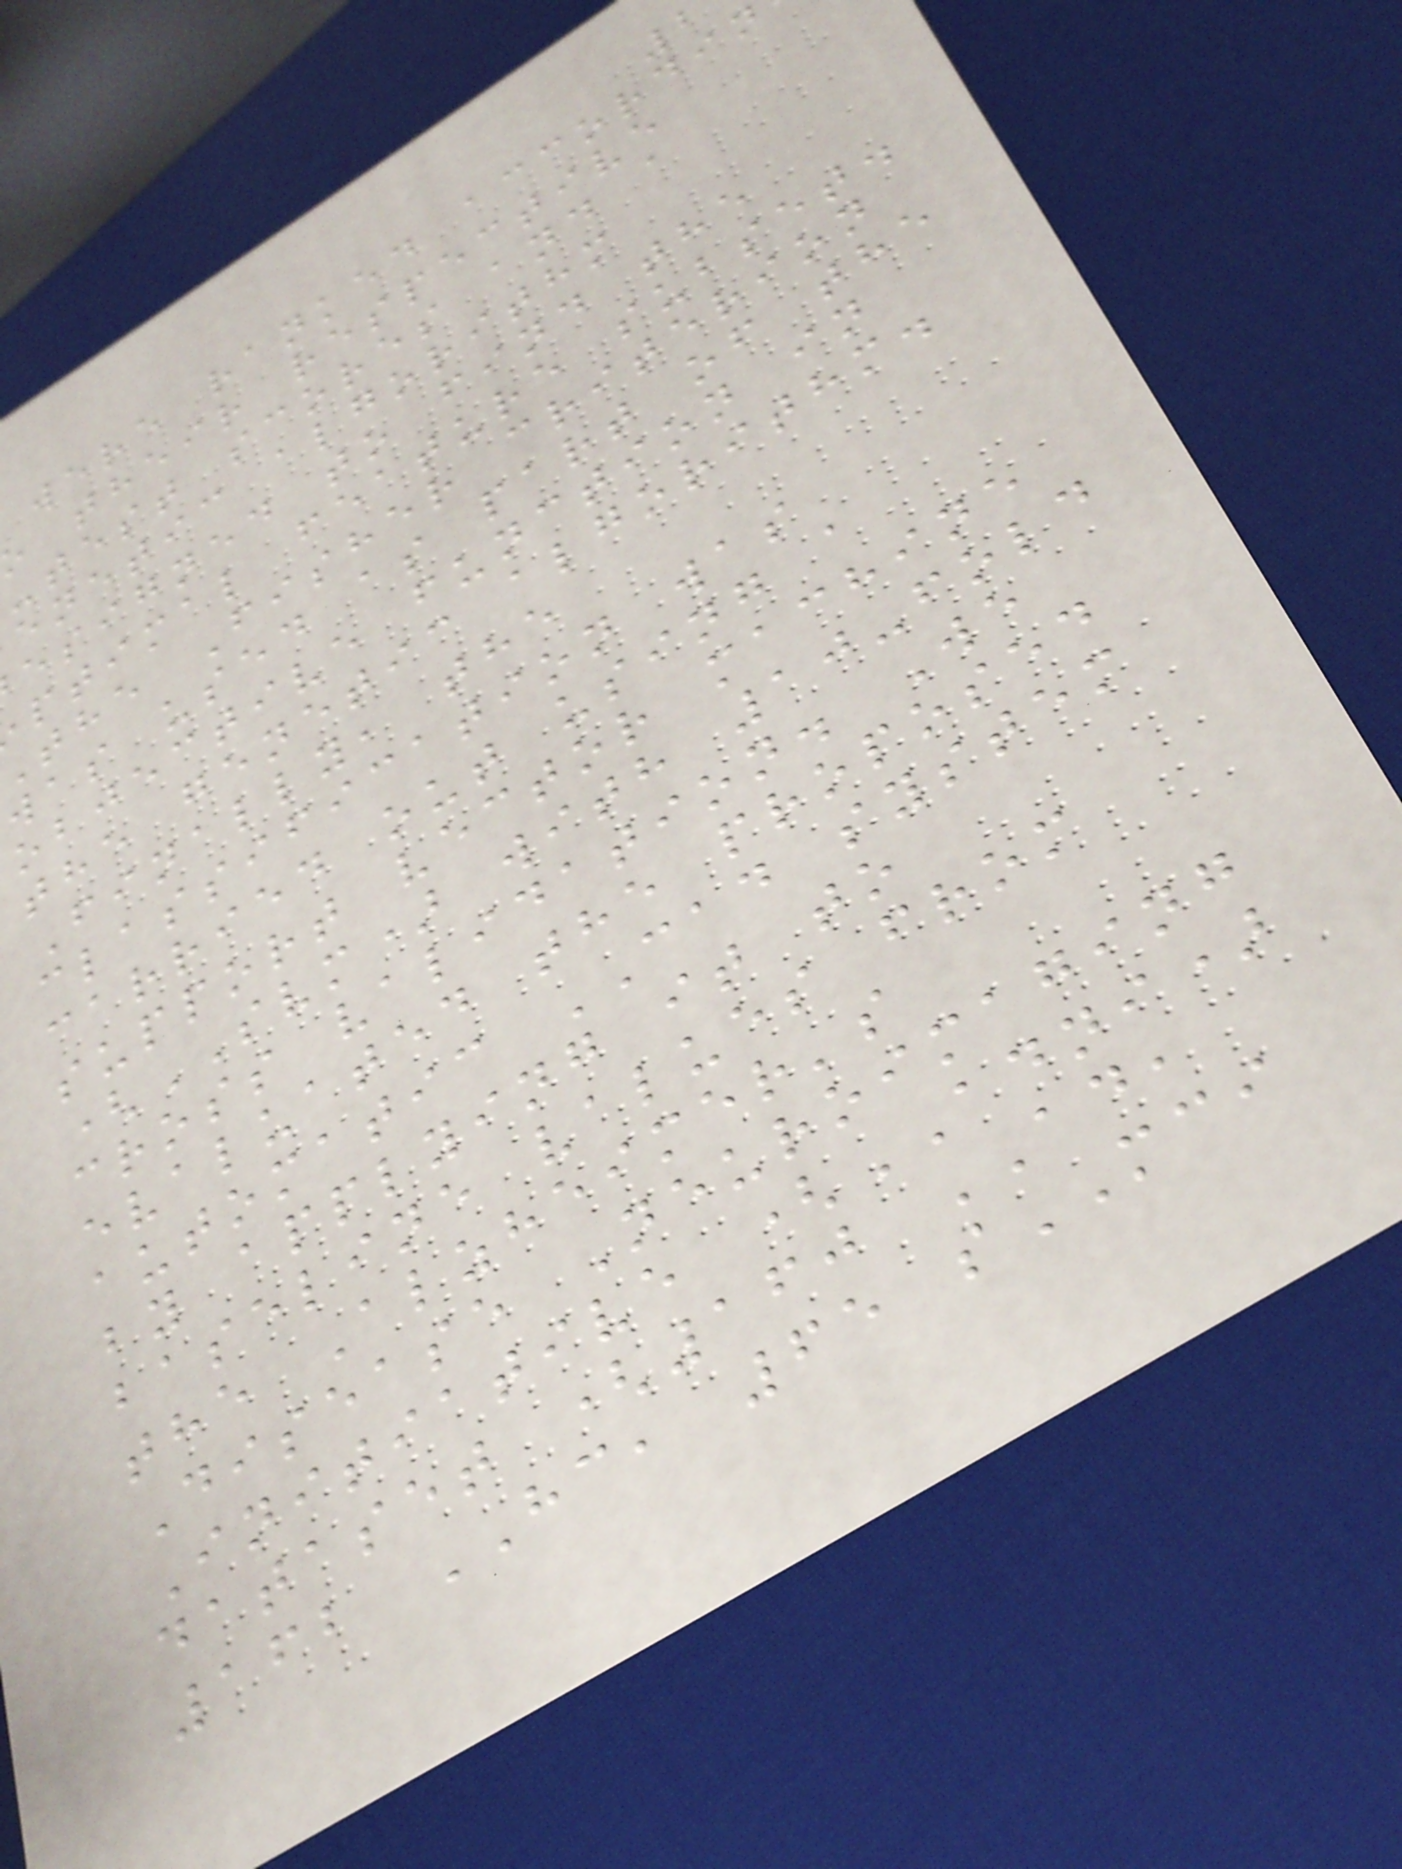were ranked accordin
their respective
-test scores and a
enetic algorithm
esigned to find the
ptimal feature subset.
the Fisher criterion
was used as part of the
objective function in
the genetic algorithm.
Finally, the
classification was
carried out using a
support vector machine
(SVM) with 10-fold
cross validation. We
evaluated the proposed
automatic CAD system
by applying it to
baseline values from
the Alzheimer's
Disease Neuroimaging
Initiative (ADNI)
dataset (160 AD,
162 HC, 65 sMCI
